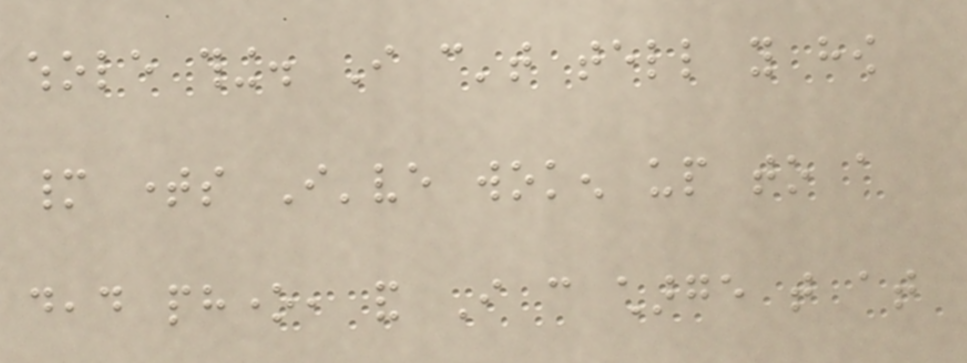whole thing. I can't tell you how
many times I've woken up to a
dead phone, and I can charge that at
